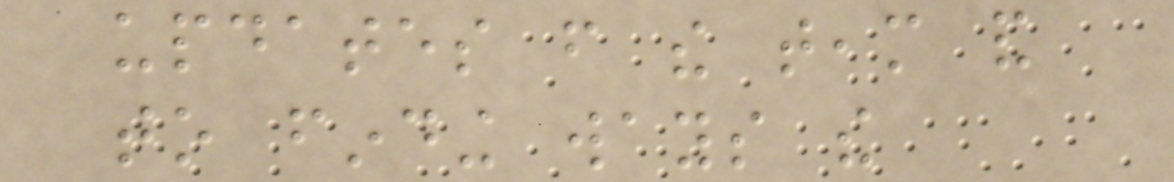updates from the team and
to finding ways the
